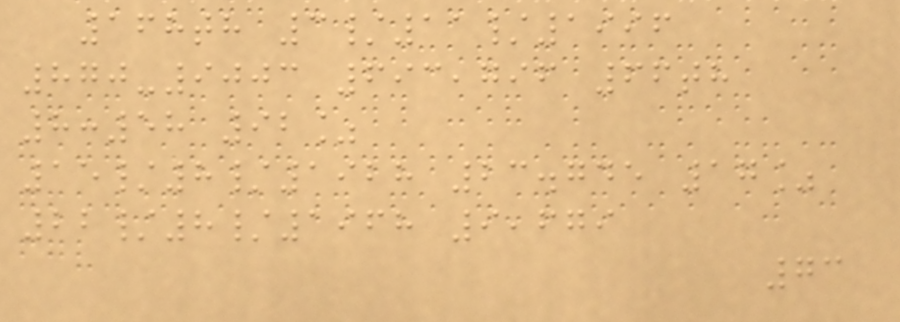168th 3/11/1996
870-9003 693,796 66th
8:58 92%
15/8/1928 23.745 17%
22/8/1968 9,679
73
